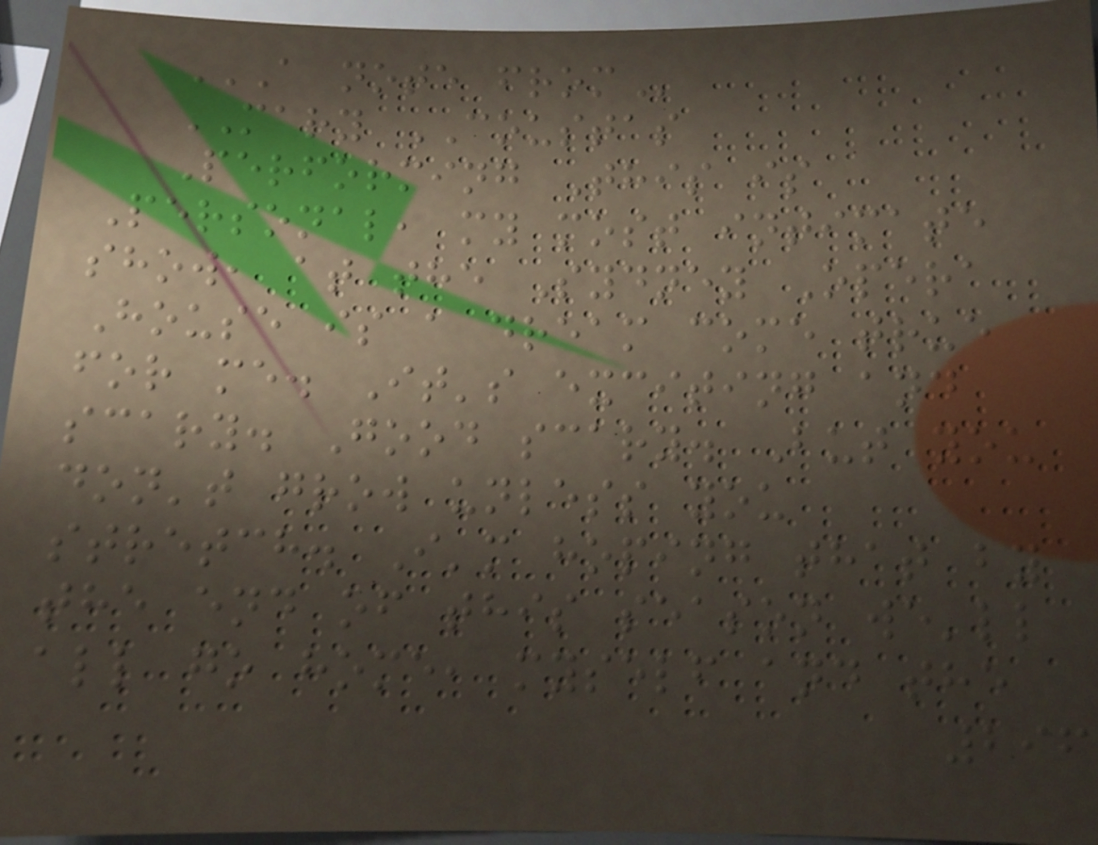A NOTE FROM
MARY COUSTAS
Performing This is
Personal, my most intimate
show, at the Sydney Opera
House is a dream come true
for me. It's exciting and
scary. Good scary. But you
don't grow unless you
stretch. I'm hoping that by
the end of this season we'll
all go home, myself and the
296
